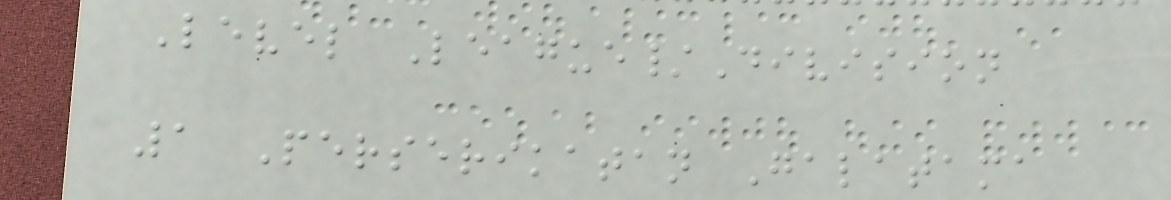Level League/Division
1 Perserikatan Galatama
